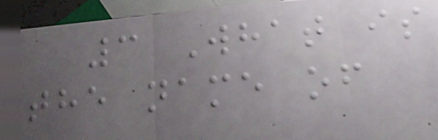3 What is
the name of
